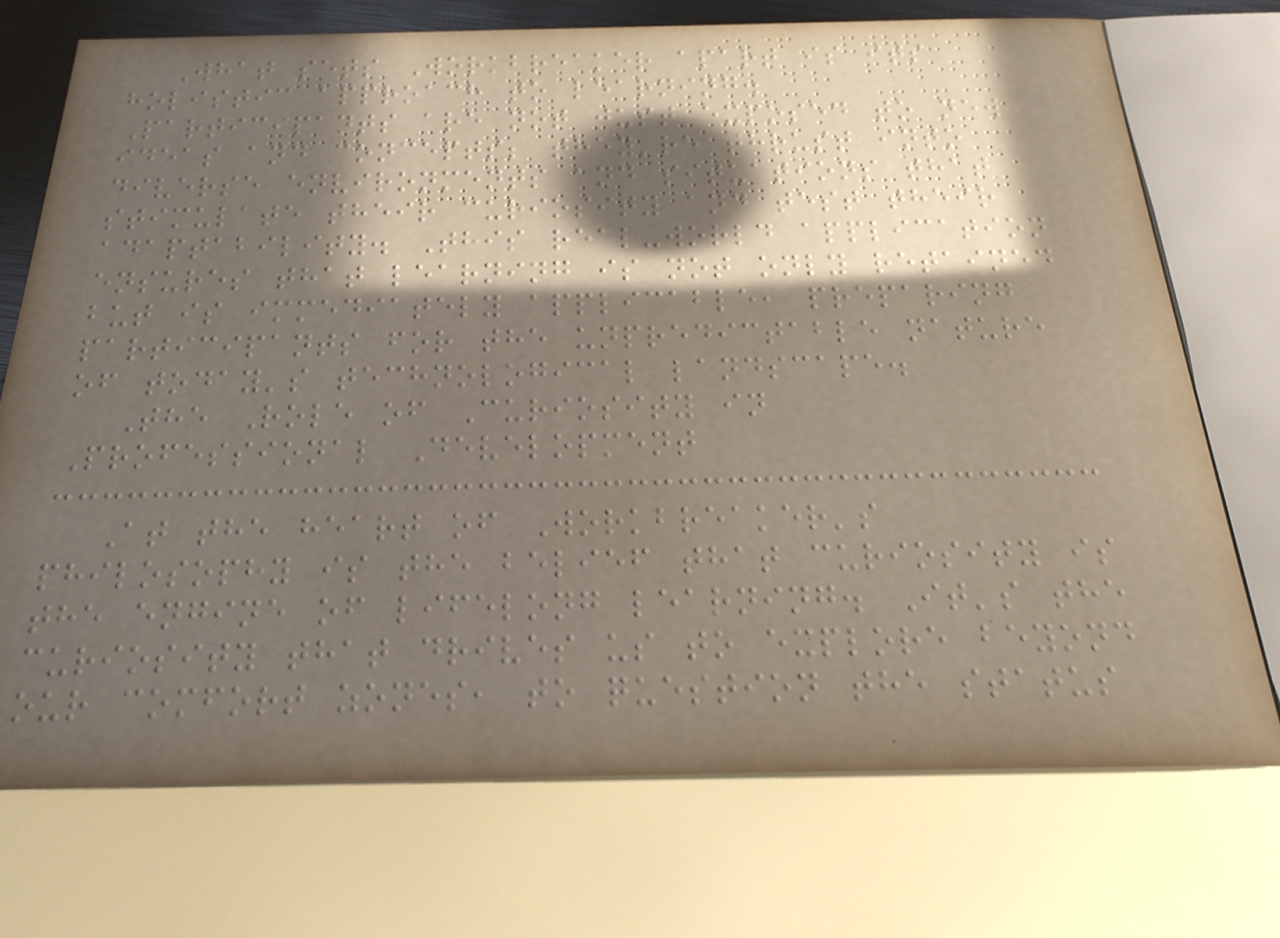What sets Workbreaker apart is its
holistic approach to learning.
Participants are not just exposed to new
ideas and concepts; they're thrust into
diverse environments and situations that
stimulate their curiosity and test their
adaptability. This real-world application
ensures that learning is not only retained
but is immediately applicable, preparing
participants for the unpredictable nature
of today's technological landscape.
The Role of Curiosity in
Professional Development
At the heart of Workbreaker's
philosophy is the belief that curiosity is
the engine of lifelong learning. It's the
curiosity that drives us to explore beyond
our comfort zones, to question the status
